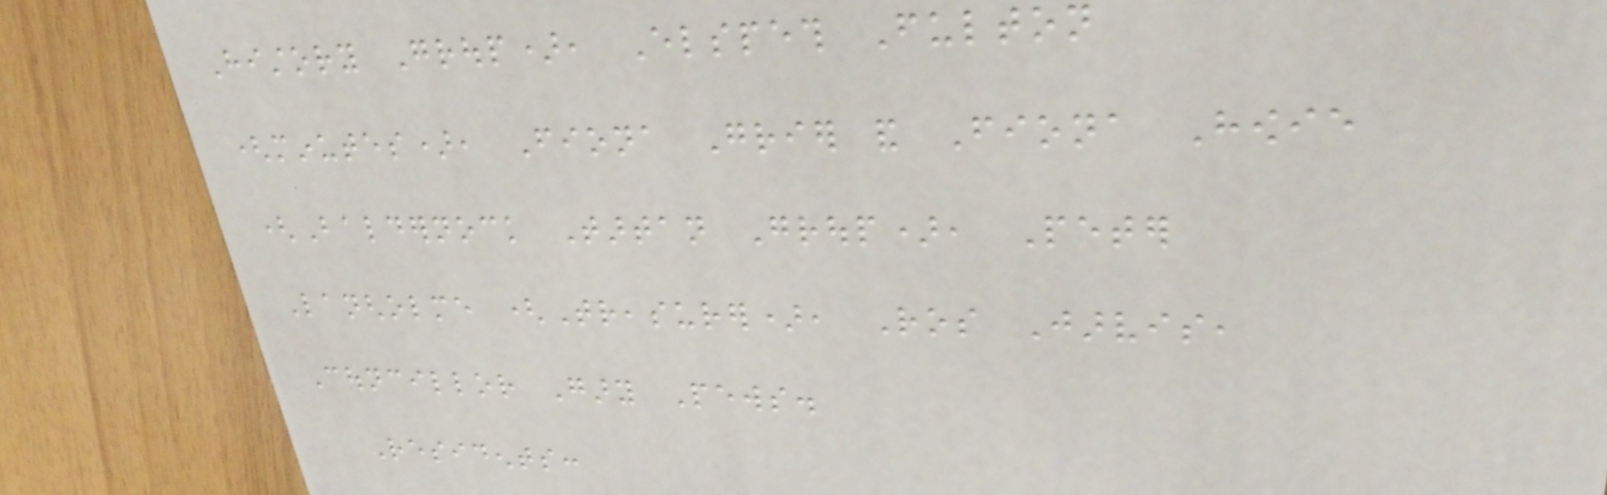History Group), Elspeth Fulton
(minutes), Fiona Grier and Fiona Howie
(Baldernock Tartan Group), Peter
Langholme (Treasurer), Ros Jarvis,
Councillor Gary Pews.
Residents:
